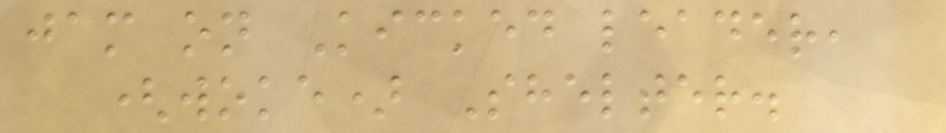jam on Kicked leader,
(woke) Shelter.
